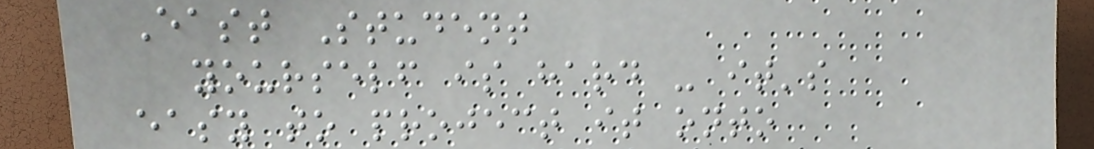East Student
yourself is hard - it's
easy to project it onto
